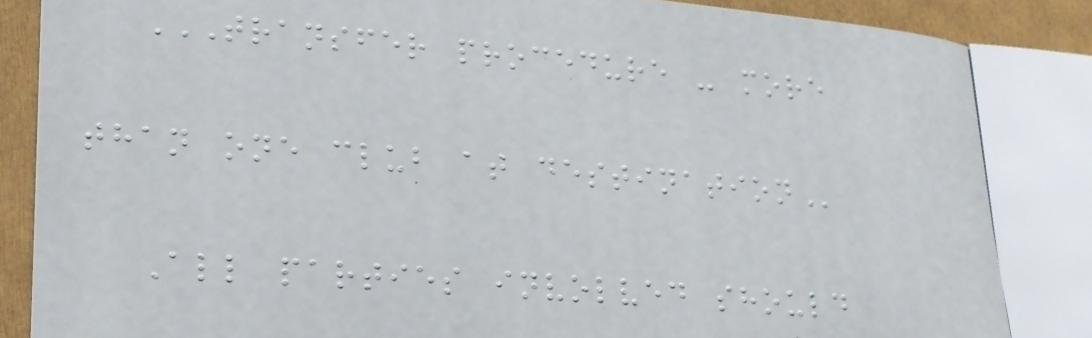TRANSFER PROCEDURE - MORE
THAN ONE CLUB AT DESTINATION
All parties involved should
